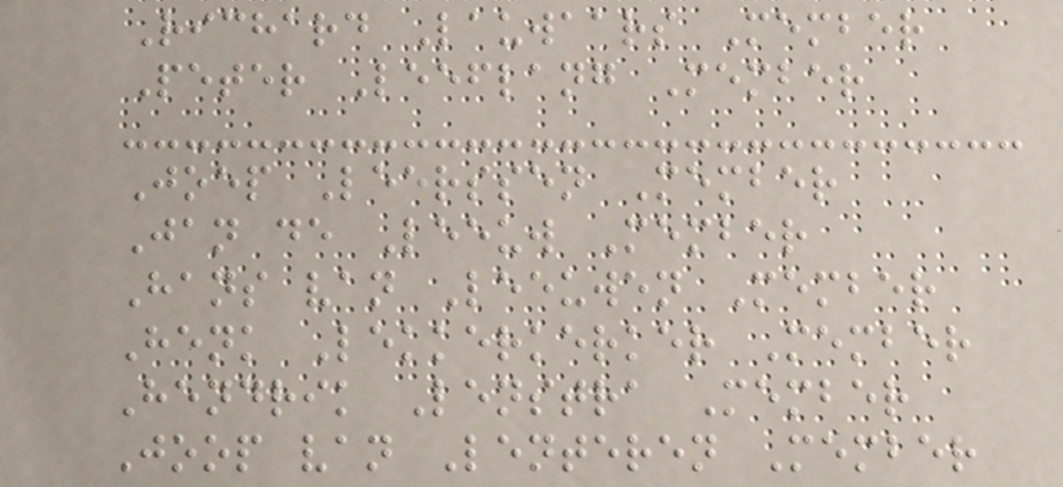Richard Lauwaars Member
Peter Leeflang Member
Joep Leerssen Member
Jan de Leeuw Member
Hans van Leeuwen Member
Henk Lekkerkerker Member
Hendrik Lenstra Member
Joop van Lenteren Member
